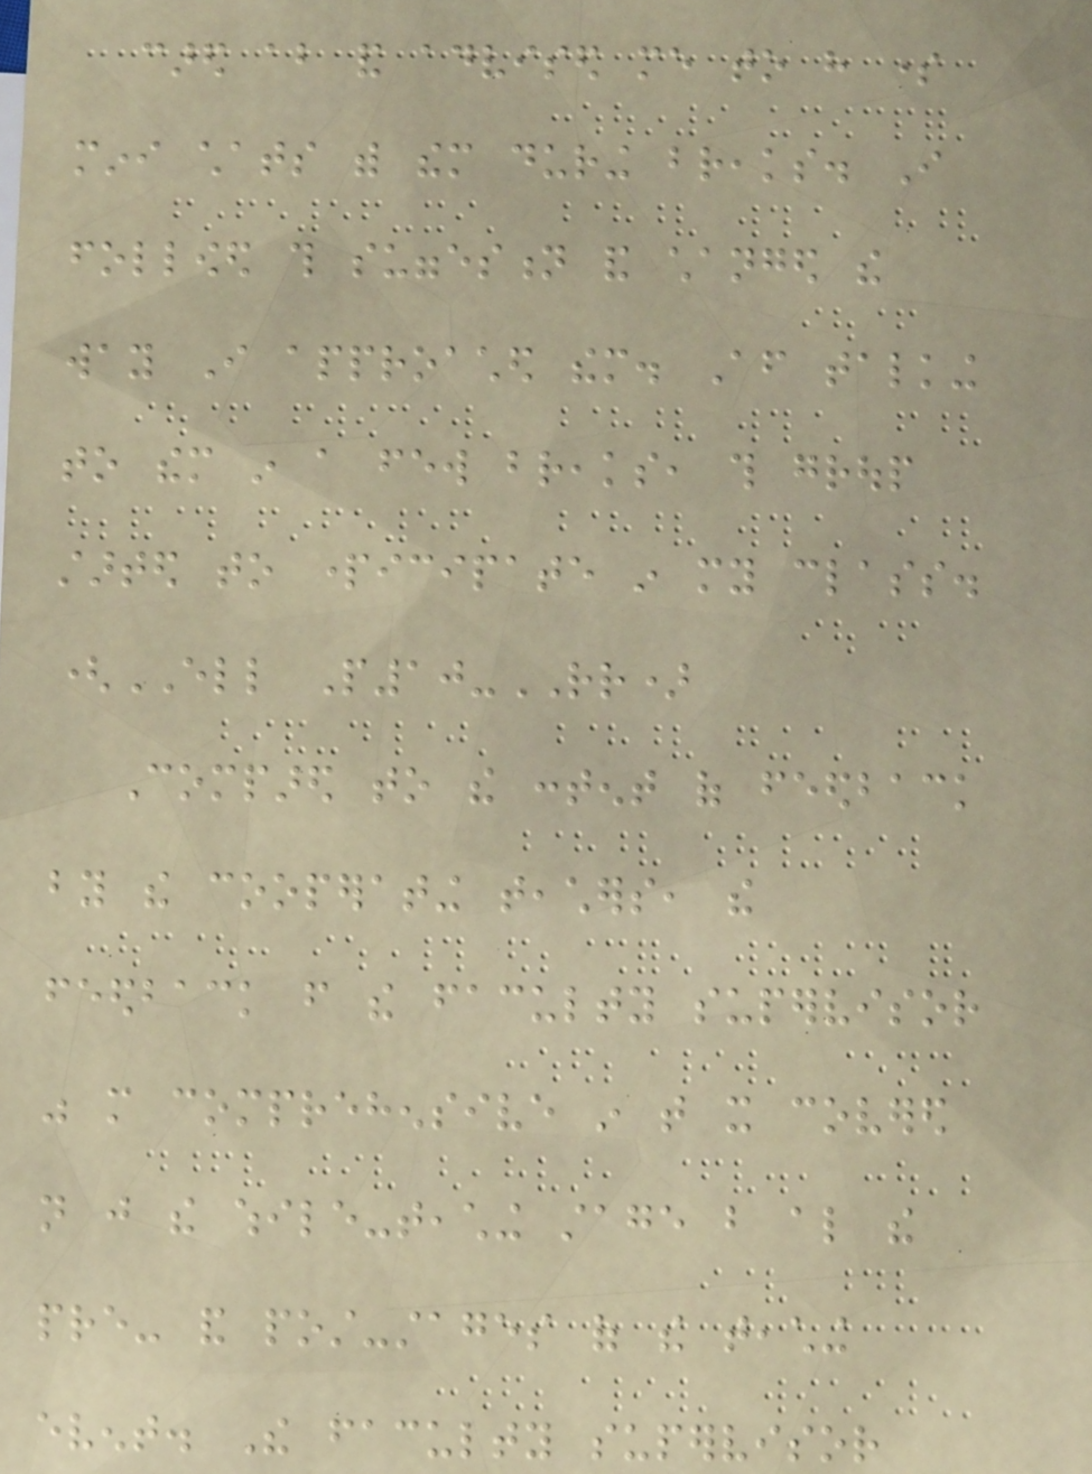cared about and advised me to have some
mini chats with them during breaks. I
followed this suggestion and changed the
way I approached them. After talking
to them in a few breaks, this group
started to participate in my class.
(ELL P10-RR)
Compared to the content of feedback
by the cooperating teachers, the
feedback from the faculty supervisor
was more comprehensive in that it covered
not just the while-teaching stage but also the
pre- and post-stages of the teaching
event. The faculty supervisor
